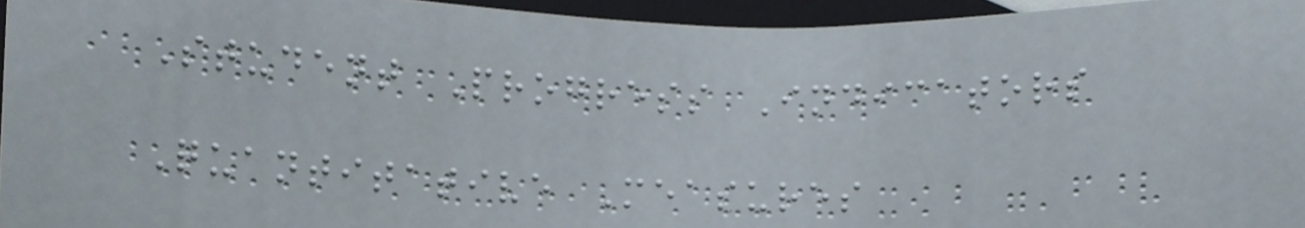Student Progress Indicators
Quantitative Measures
